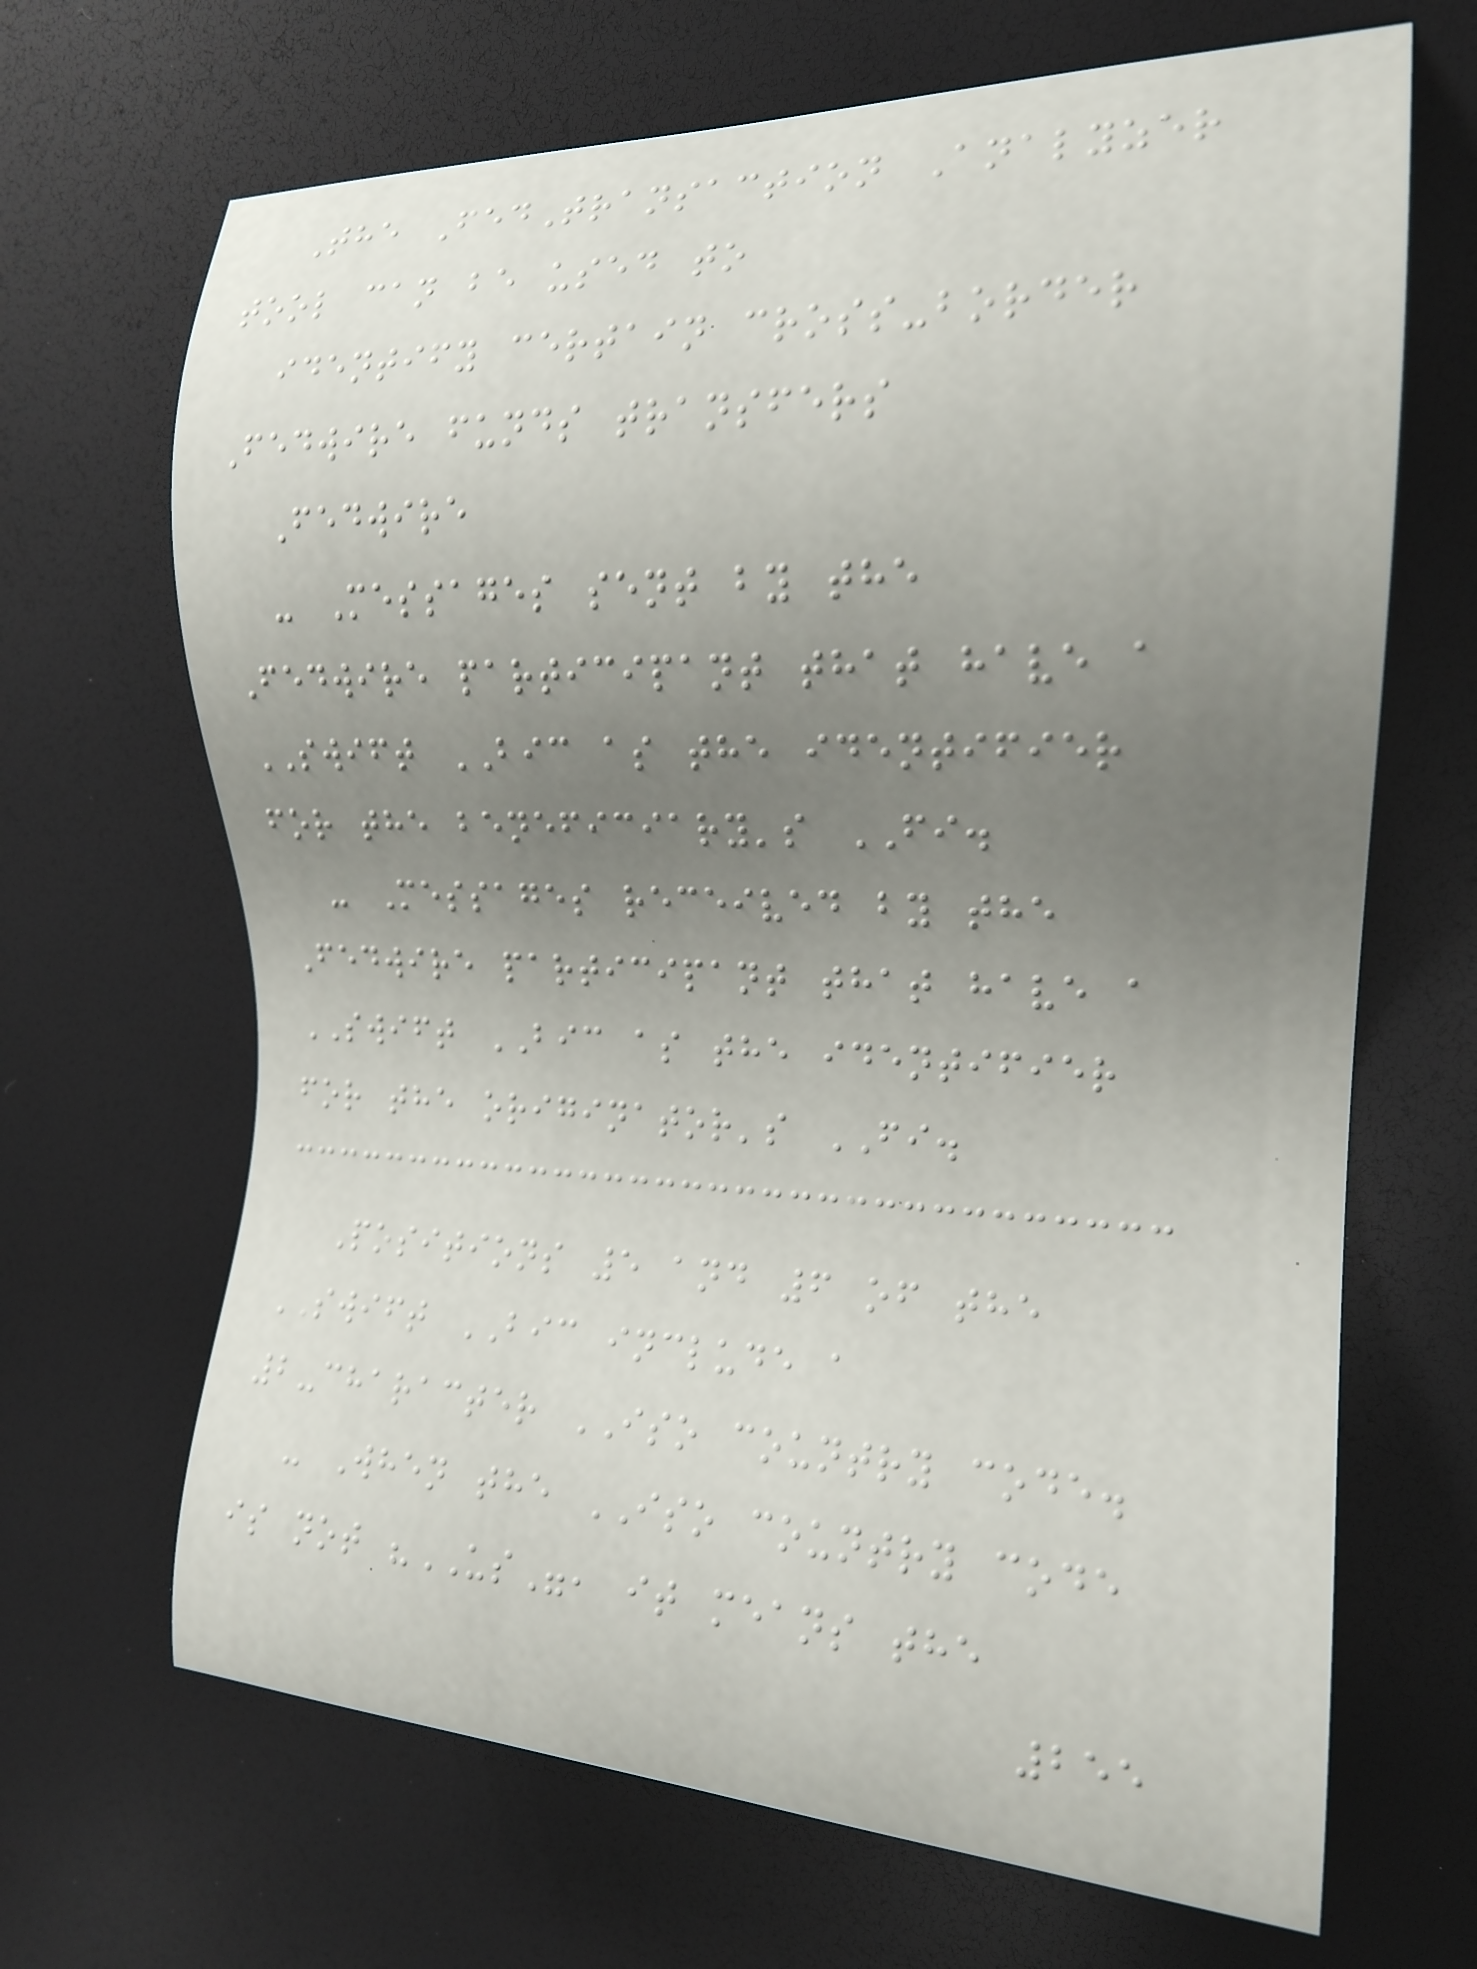The FedTransaction Analyzer
tool can be used to
identify certain cross-border
Fedwire funds transfers
Fedwire
- Messages sent by the
Fedwire participant that have a
SWIFT BIC as the identifier
for the beneficiary's FI.
- Messages received by the
Fedwire participant that have a
SWIFT BIC as the identifier
for the originator's FI.
Positions 5 and 6 of the
SWIFT BIC include a
2-character ISO country code.
- When the ISO country code
is not "US", it means the
255
